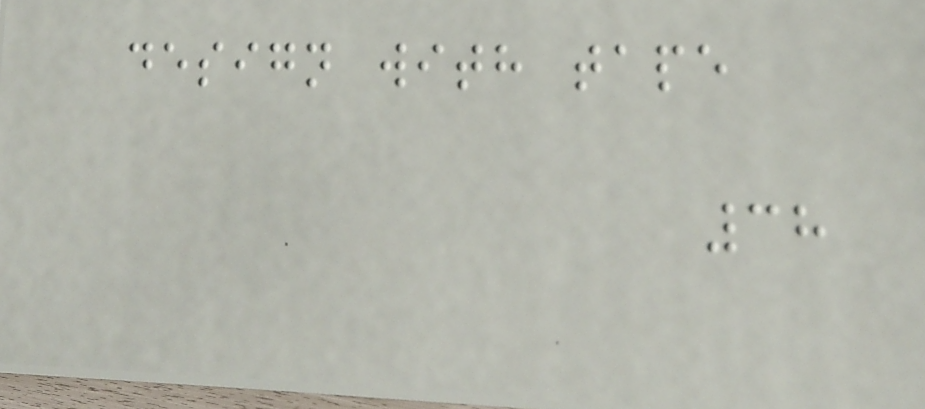design with tape
38
